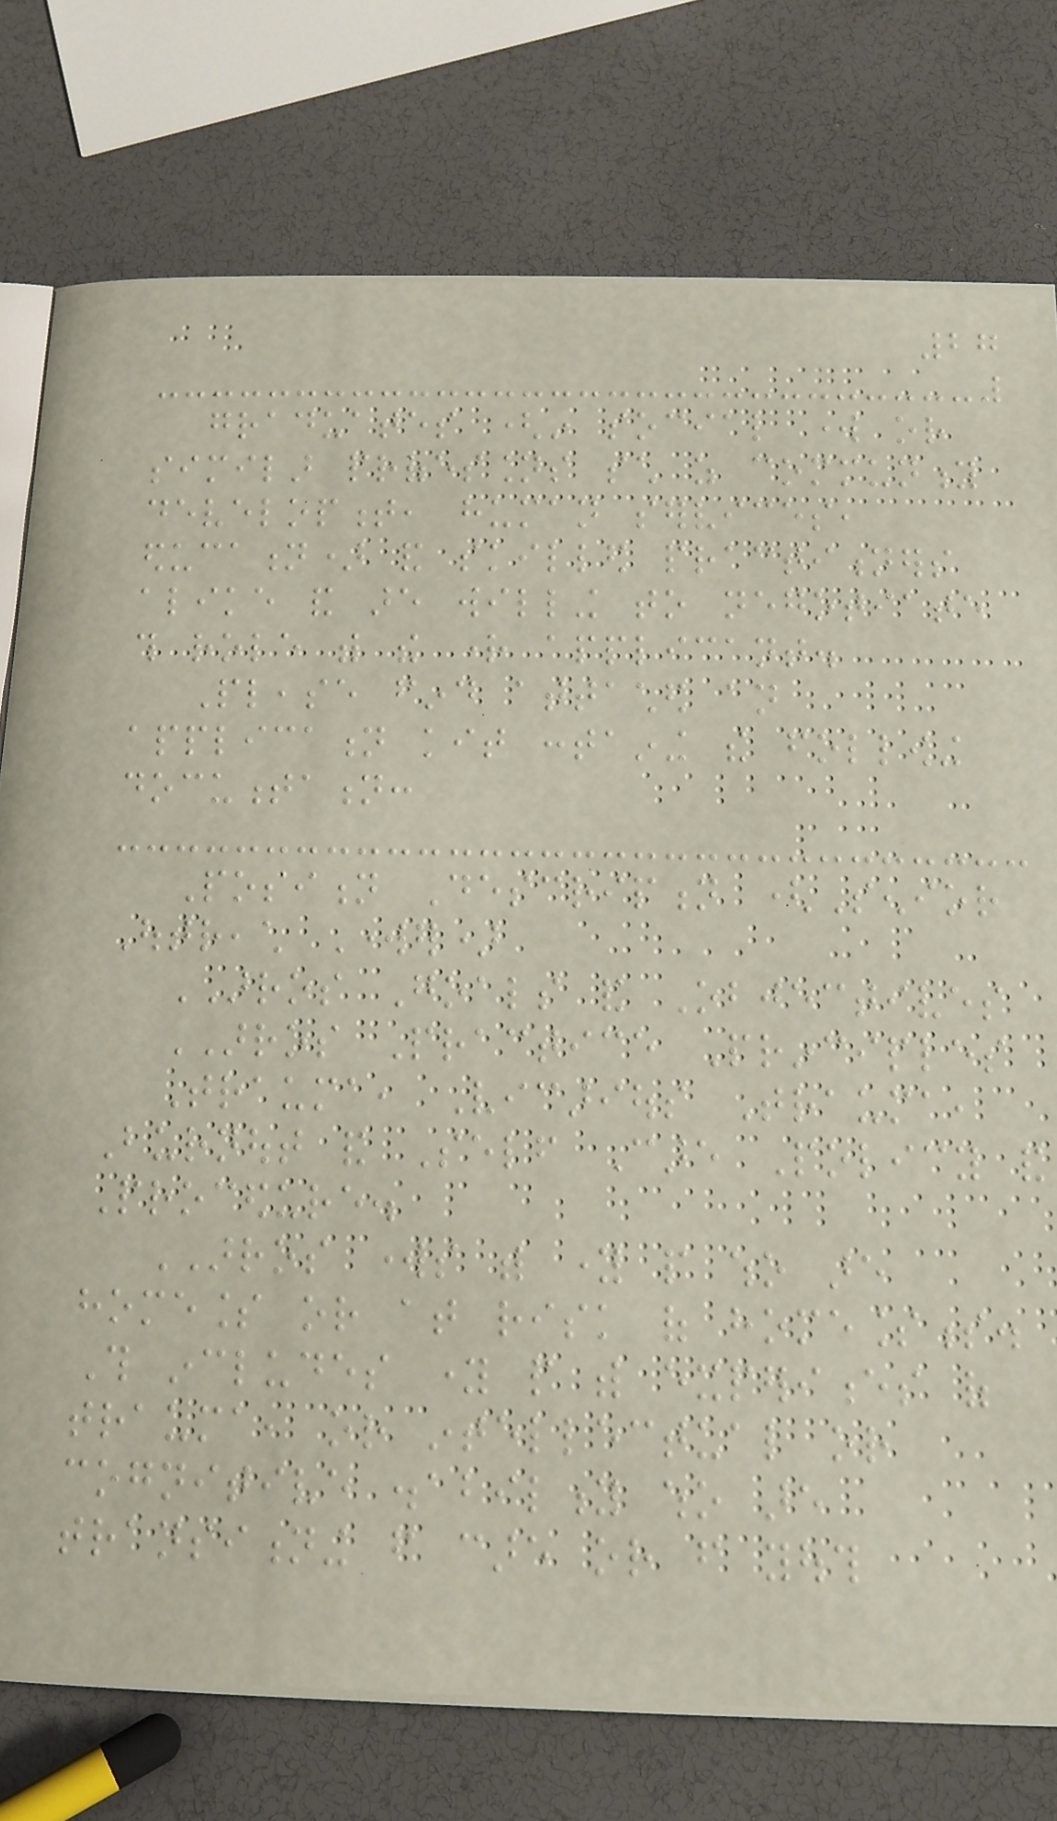27
graduates (in social work or
similar professions such as community
development, human services,
education) and skilled practitioners
alike and are willing to negotiate
this role with the right applicant.
Please find attached an
application kit containing the following
documentation:
Position Description (Senior
Outreach Worker)
ARROS Goals and Objectives
ARROS Practice Principles
Trauma, Vicarious Trauma,
Burnout and Self Care Policy and
Procedure.
ARROS works with young people who are
homeless or at risk of homelessness.
This includes young people with experiences of
trauma, or intellectual or
cognitive disability who are
transitioning from care or from youth
